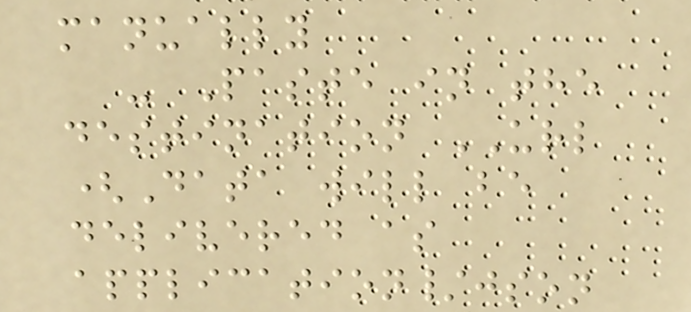manually
- Paste in the
destination URL
(Data will be
delivered as
application/json
